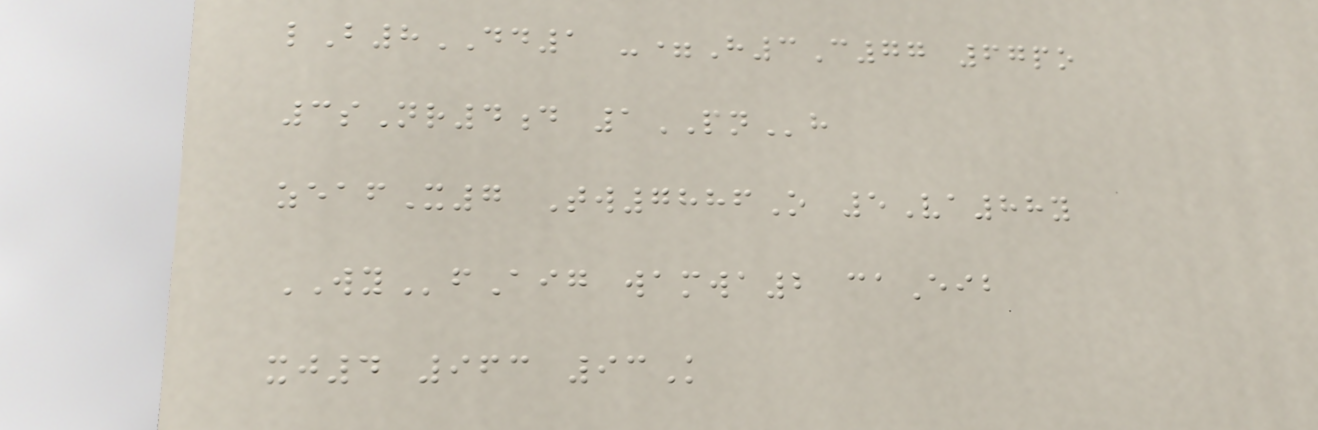lB8DD1 -=H3C77 67po
3sNr4d 1PNh
zeafX7 Tw7886O 5Va88y
WYfAig wamwa2 caEib
xj4 963 93K
